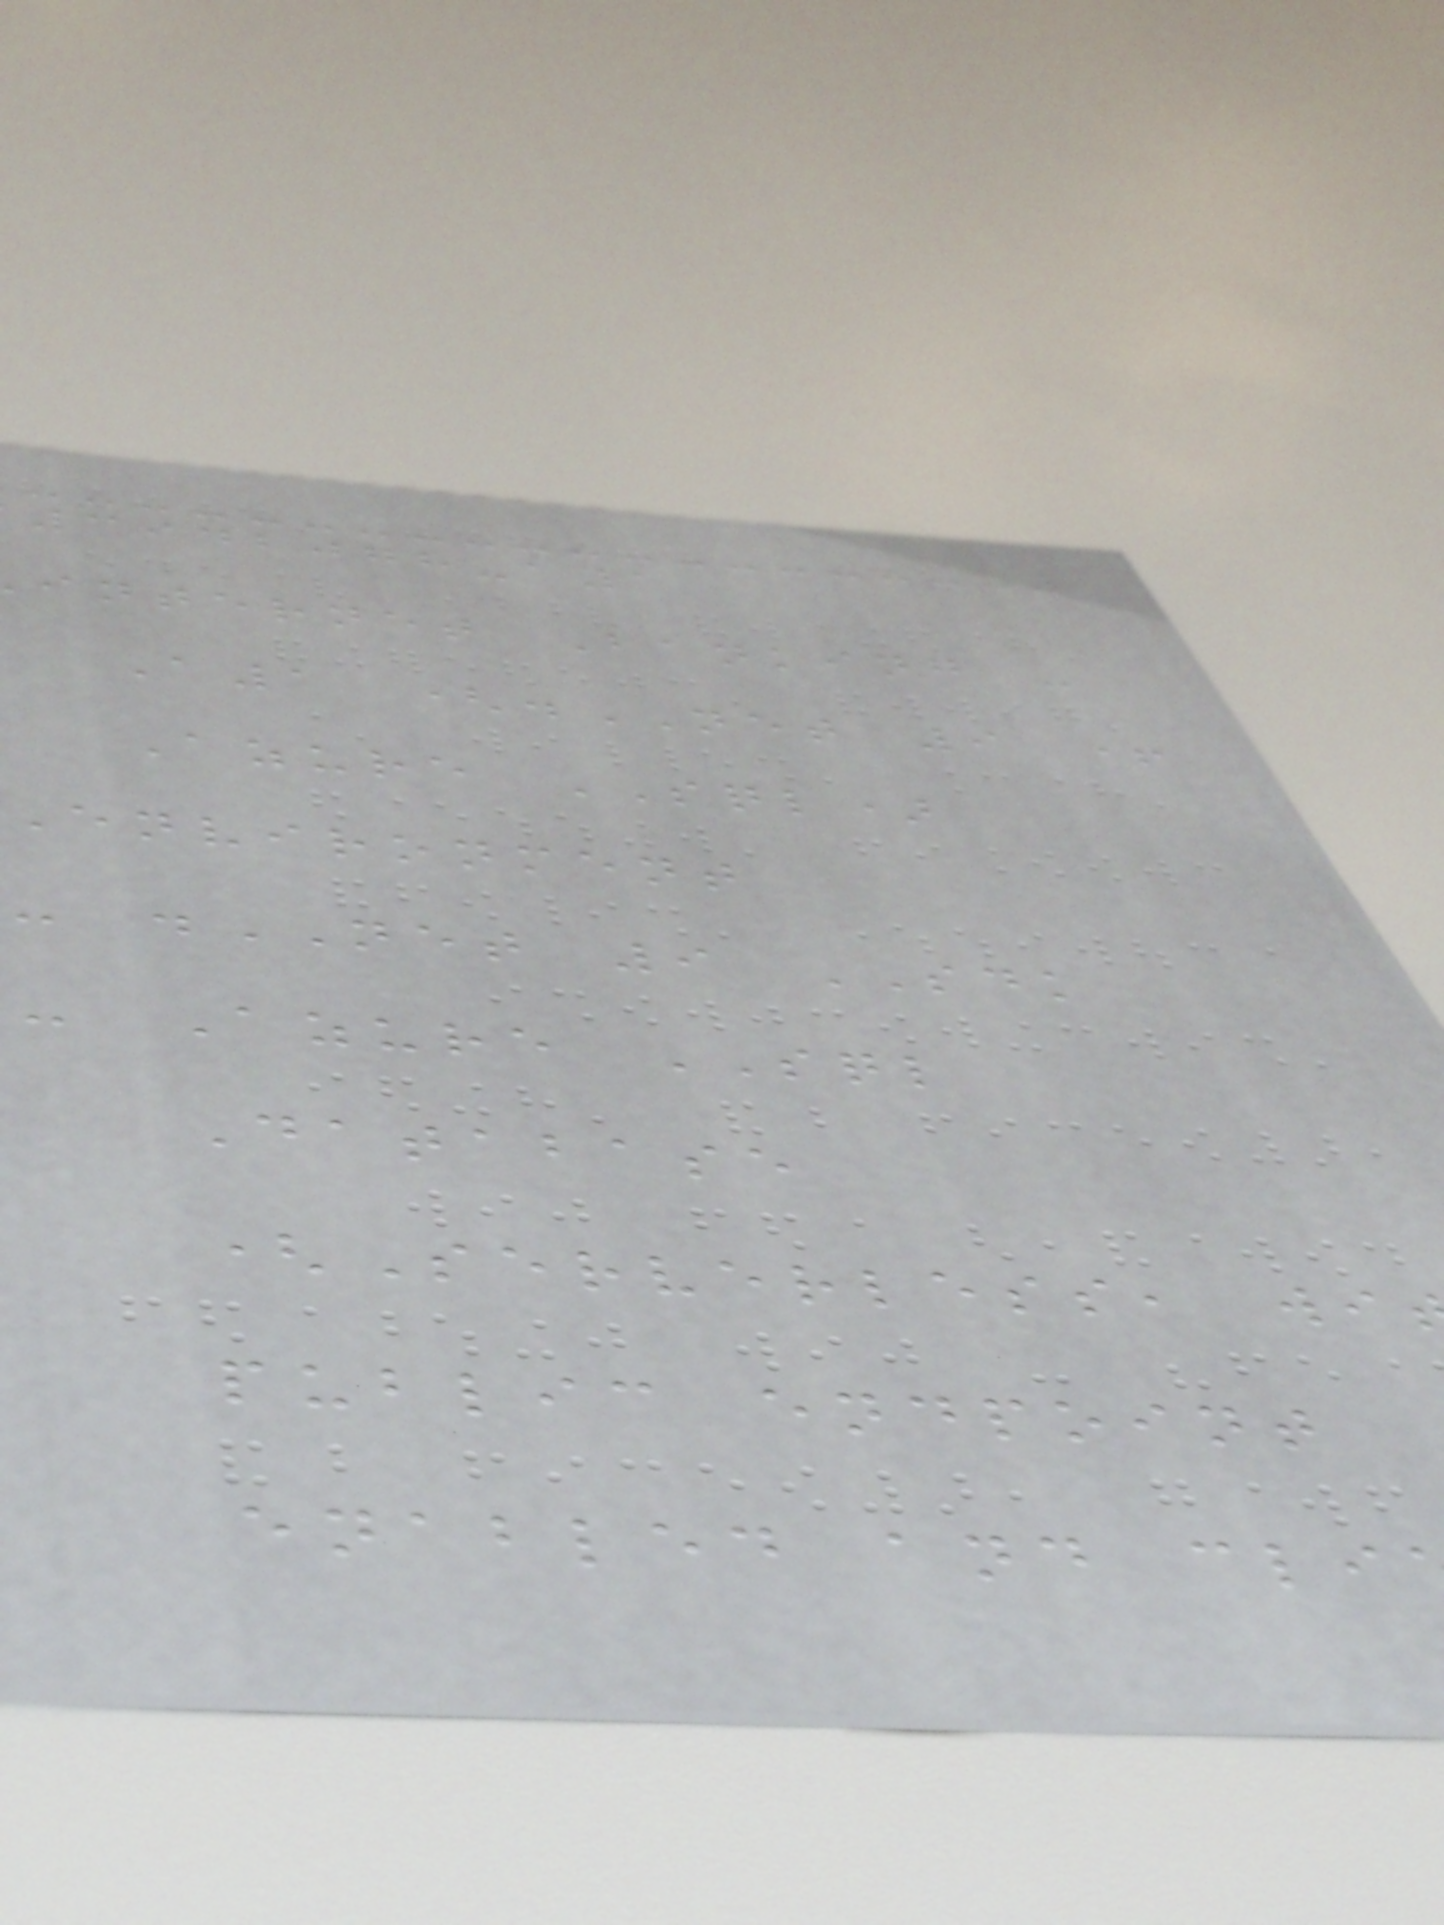3942078-a1
internet Banking -
A1 (.NET 9 +
Azure SQL)
Environment
- .NET 9 SDK
- Azure SQL
Database
(Serverless, wi
public endpoint
enabled and cli
